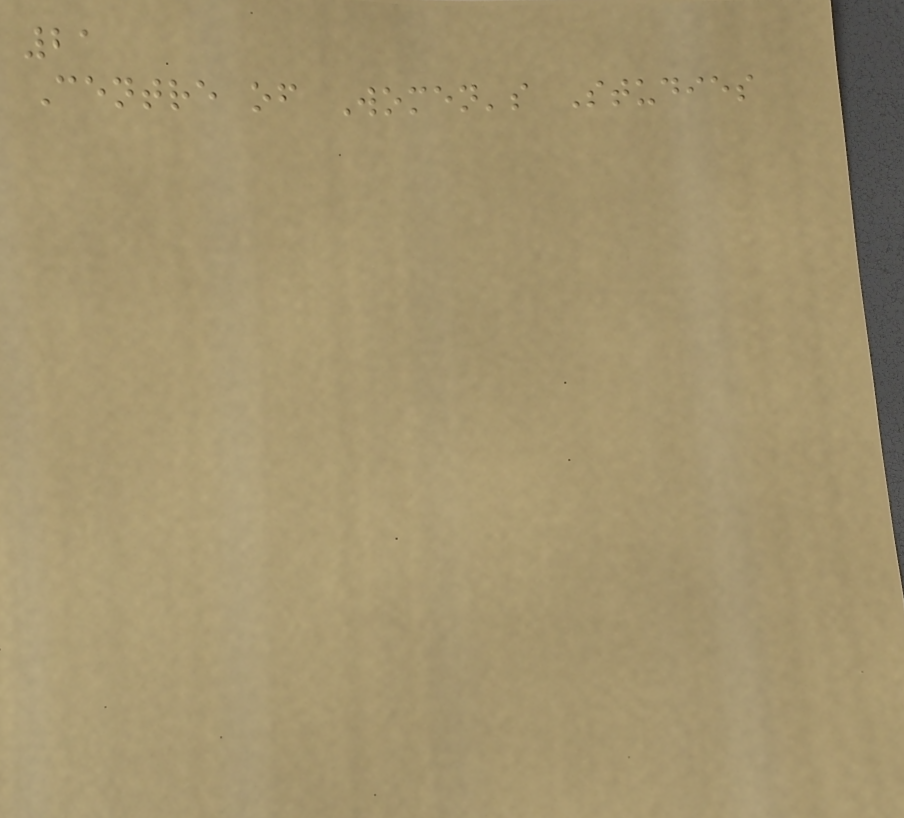21
Centre of Women's Studies
